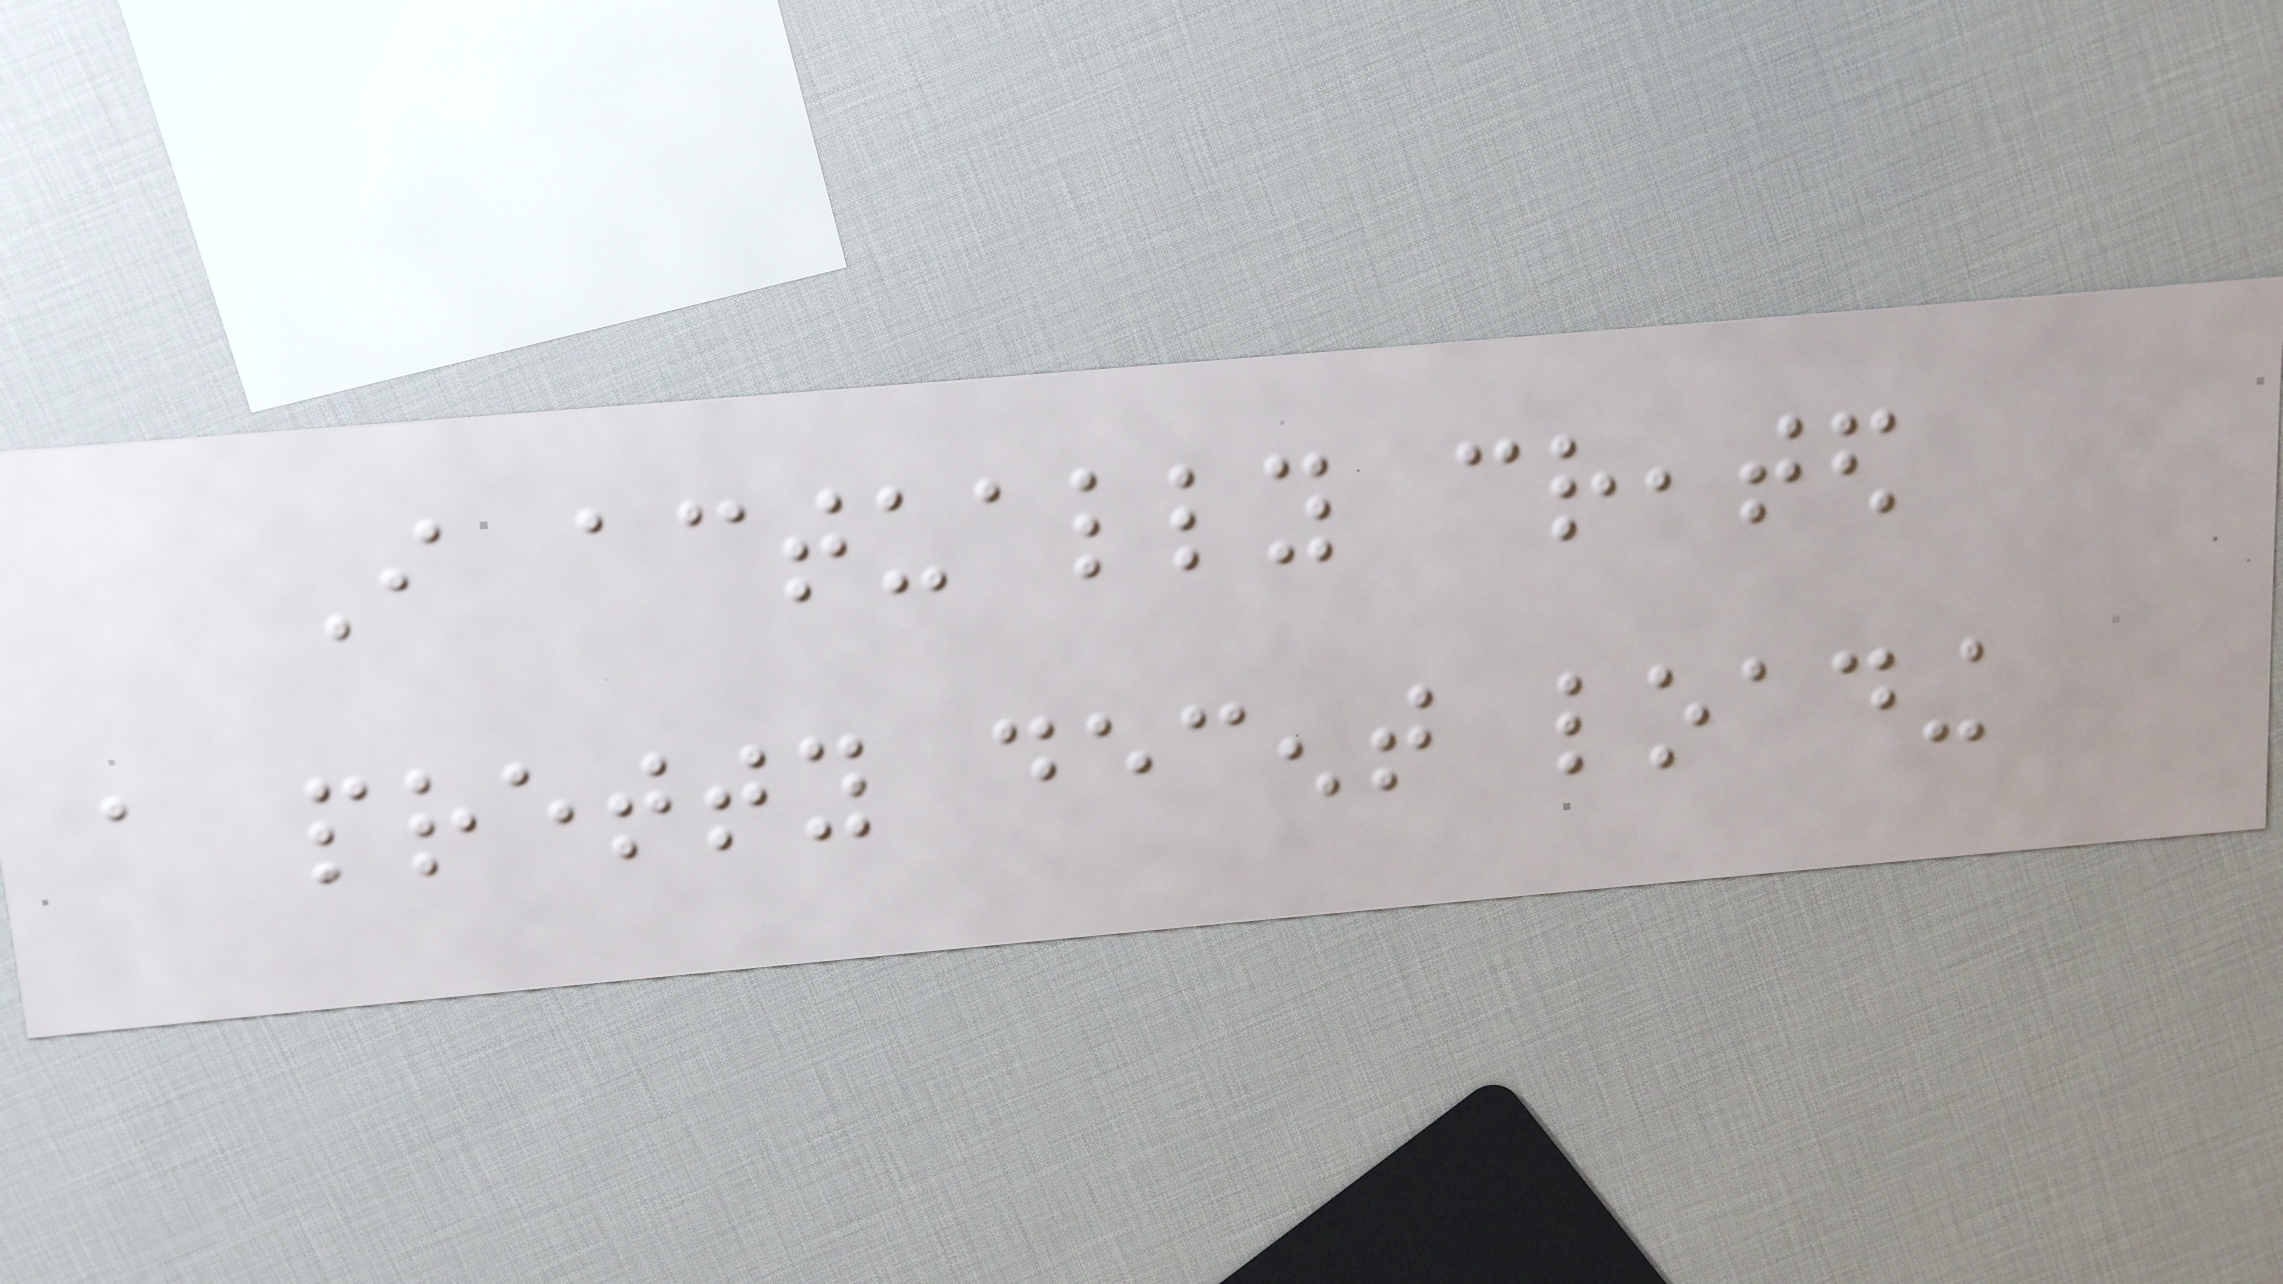I actually created
a pretty decent loading
